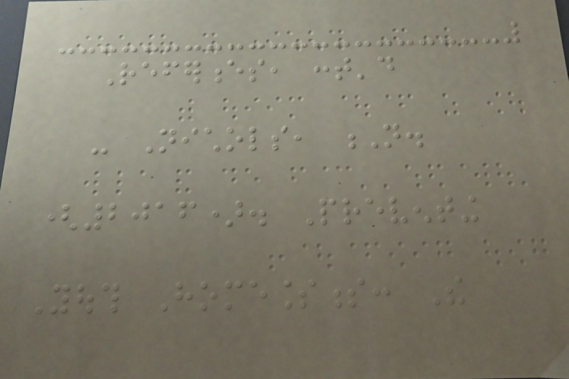References, cont'd
- Nichols, N.
(2016). Preventing
Youth Homelessness: The
